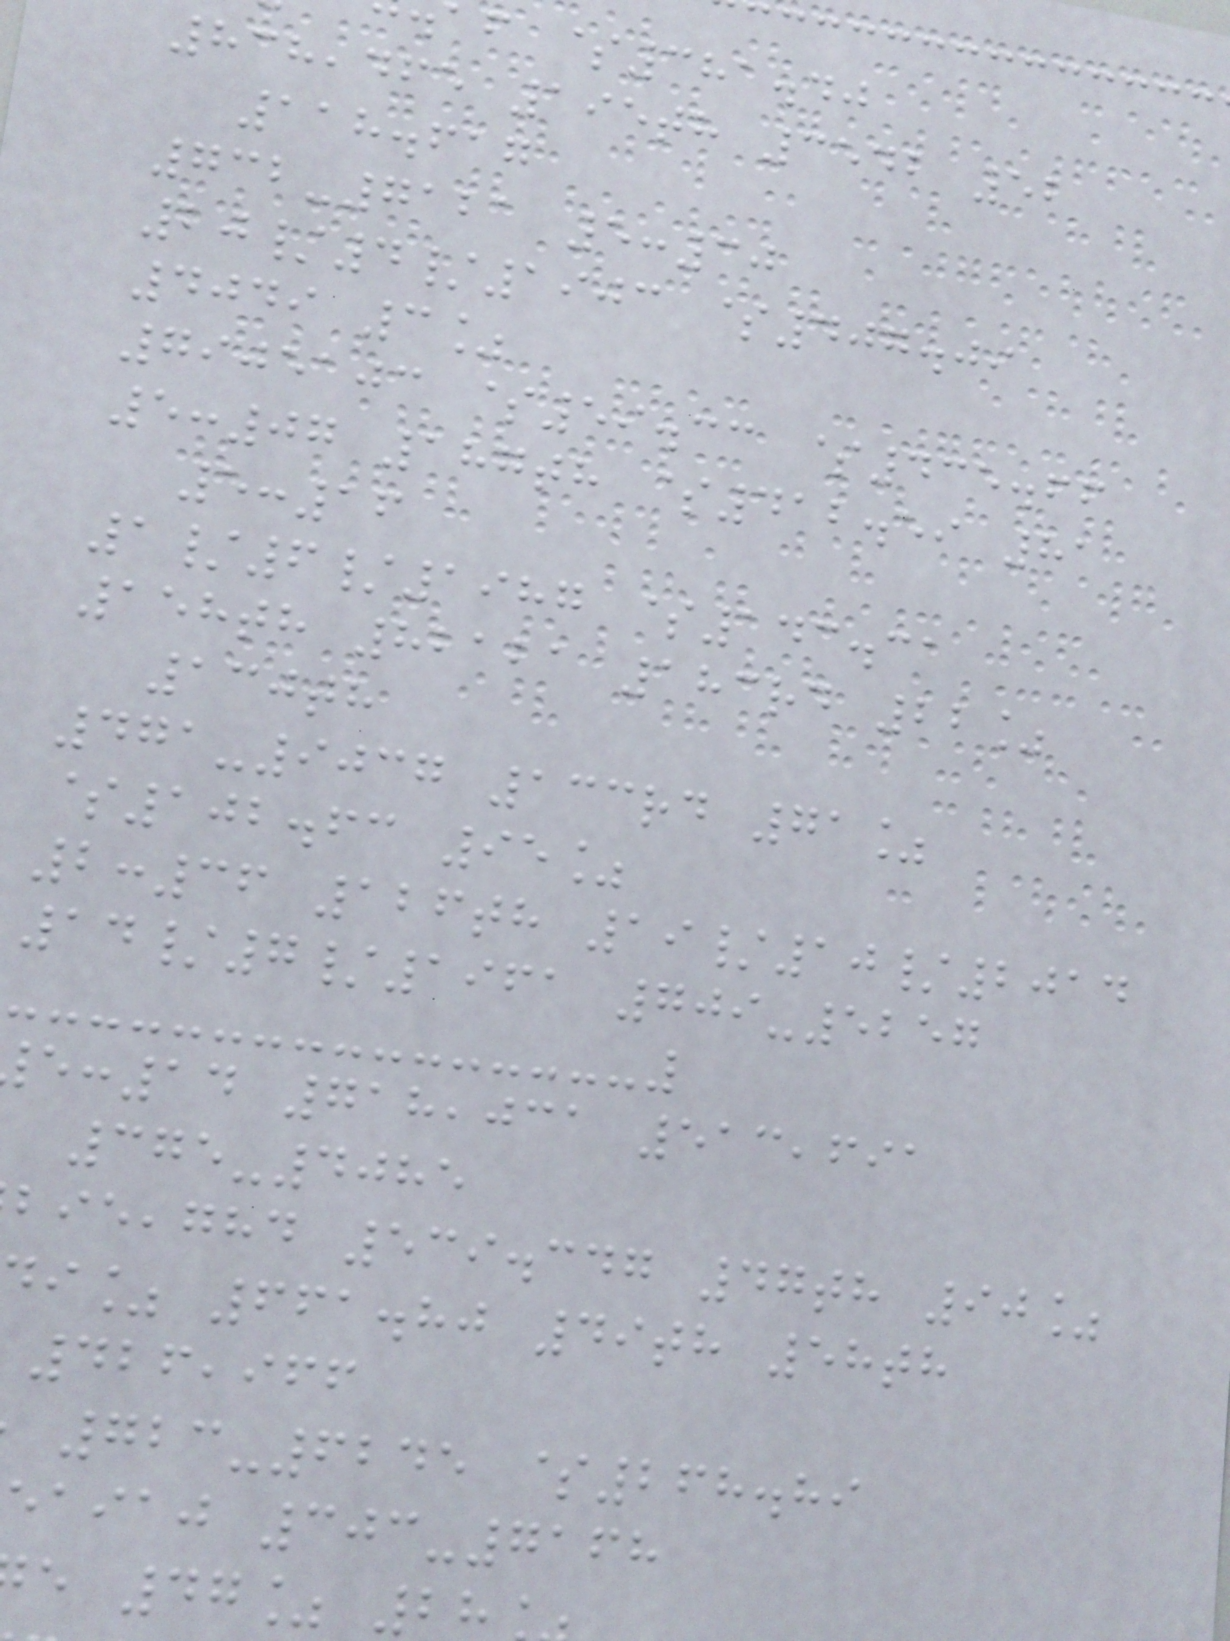af $381.40
838,465 195th 3542 52
118.617
732-7121 5:30
20/4/1903 $407.09
4049 3%
7905103 $59.33 $435.66
5:07 187th $412.59 81
5:16
1/6/1987 $143.31
158th 82121 183rd 22%
130th
471-9037 133rd 71%
$102.63 95%
2:36 126th 19/10/2014
14/7/1961 709-5257
:14 718,031 513,691
375-4085
,ghd 539.347 47th 90%
i% 661.80 49th 58th
426,966
723-6245 $268.89
eaiaj 303-7168
e 47% 2
